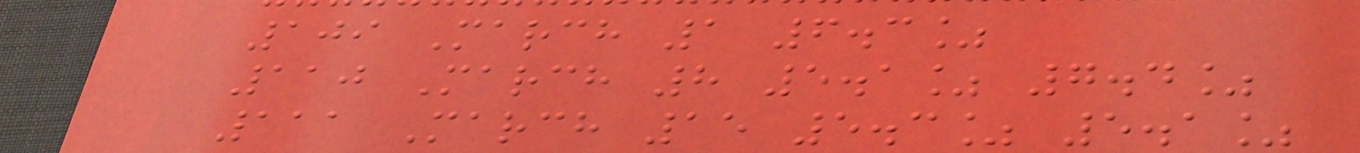109 March 1 6.3%
110 March 8 5.1% 7.4%
111 March 15 5.3% 5.1%
